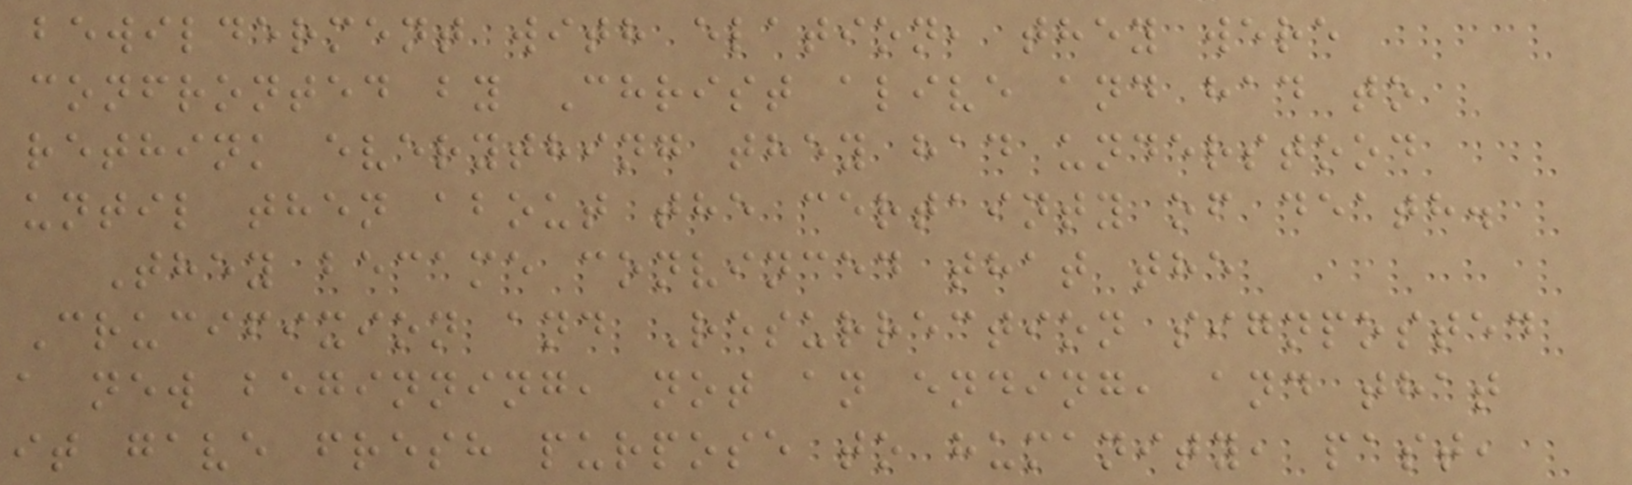bewilderment with elation, they were
confronted by Christ alive and had to
rethink everything they had understood
until then about the certainty of death.
They became convinced that the
Crucifixion and Resurrection signposted
a new beginning, not an ending, and that
it gave fresh purpose to humanity, past,
